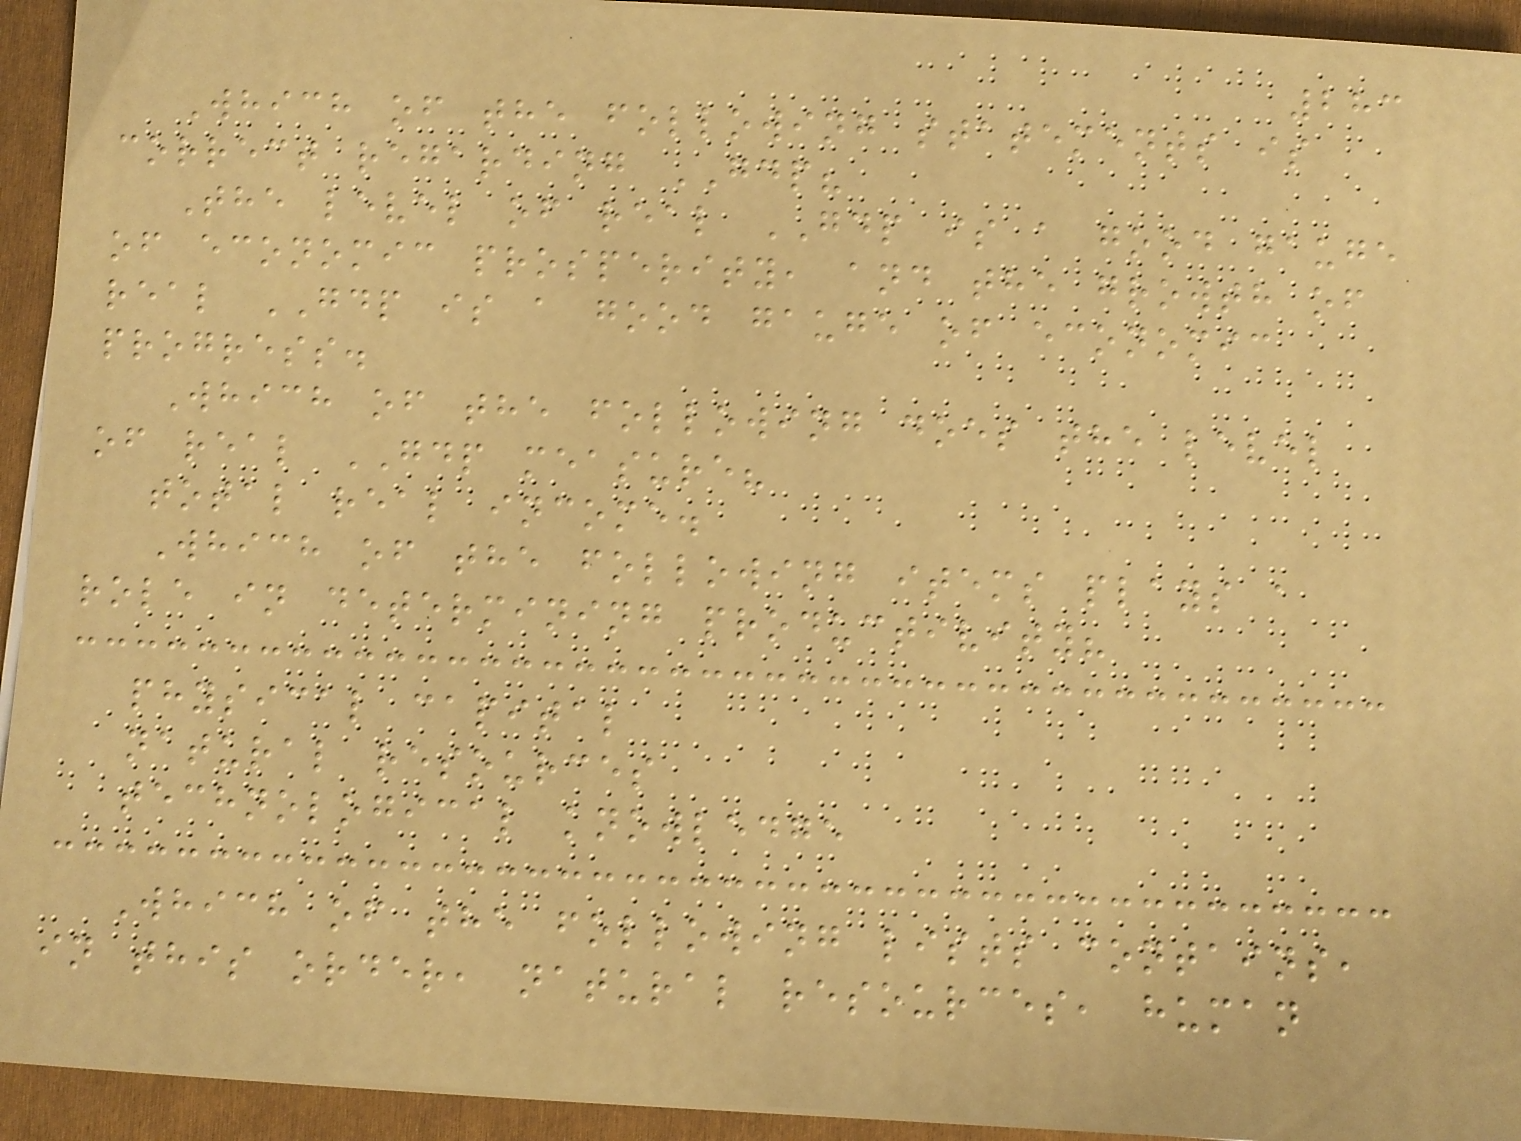283
Which of the following statements is
correct regarding GDP?
The level of real GDP is a good gauge
of economic prosperity, and the growth of
real GDP is a good gauge of economic
progress.
Which of the following does the level
of real GDP measure?
total real income.
Which of the following items plays a
role in determining productivity?
physical capital
natural resources
technological knowledge
Which of the following lists contains,
in this order, natural resources, human
